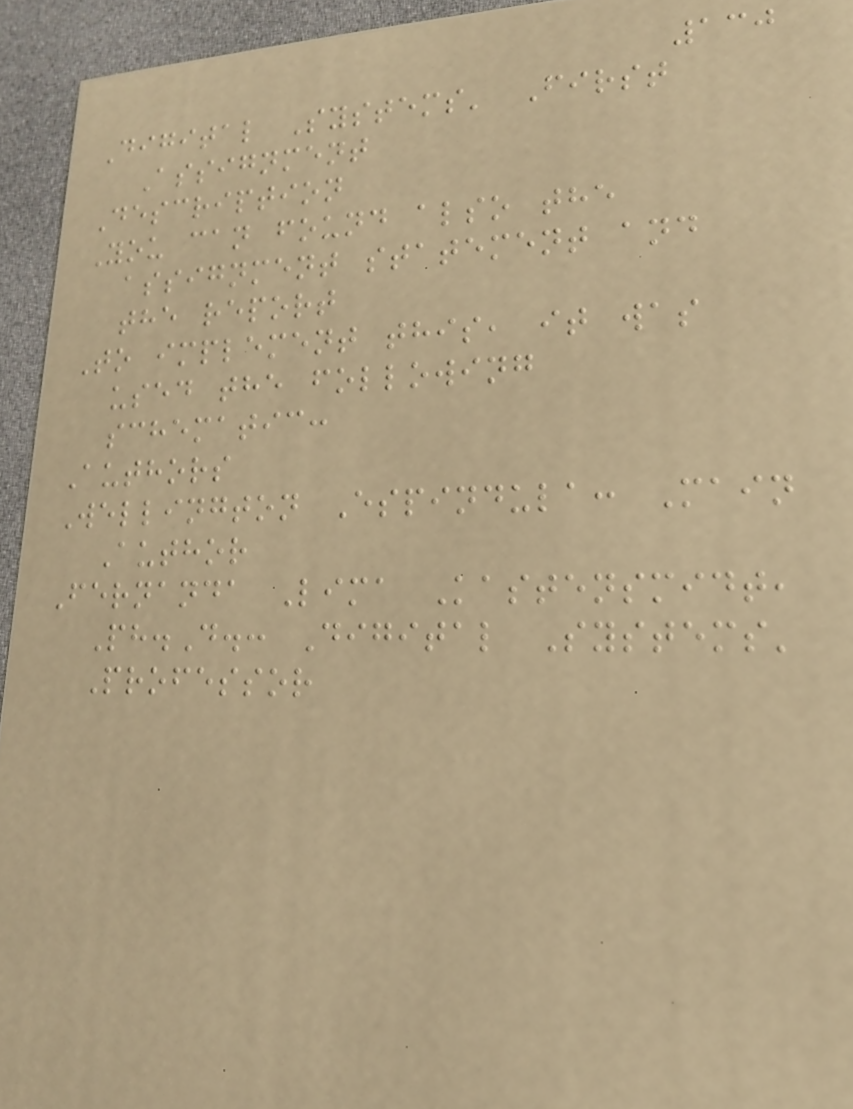130
Digital Systems' First
Assignment
Description
You can found also the
assignment statement and
the report
To implement this, it was
used the following
schematic:
Authors
Wellington Espindula: Main
Author
Fernanda Lima Kastensmidt,
Ph.D.: Digital Systems'
Professor
